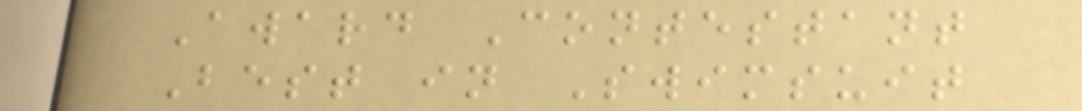Award Contestant
Best in Swimsuit
